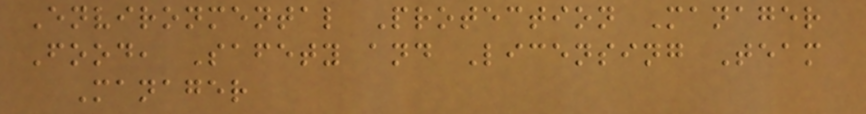Environmental Protection Manager
Food, Safety and Licensing Team
Manager
